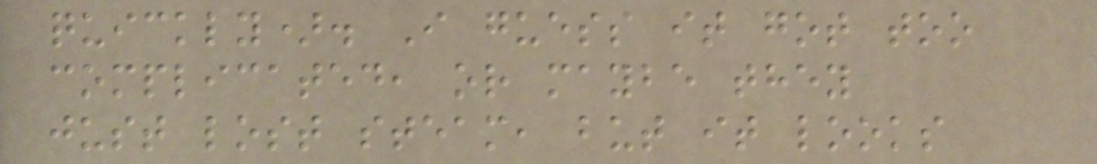quickly). I guess it got too
complicated, or maybe they
just lost steam, but it looks
